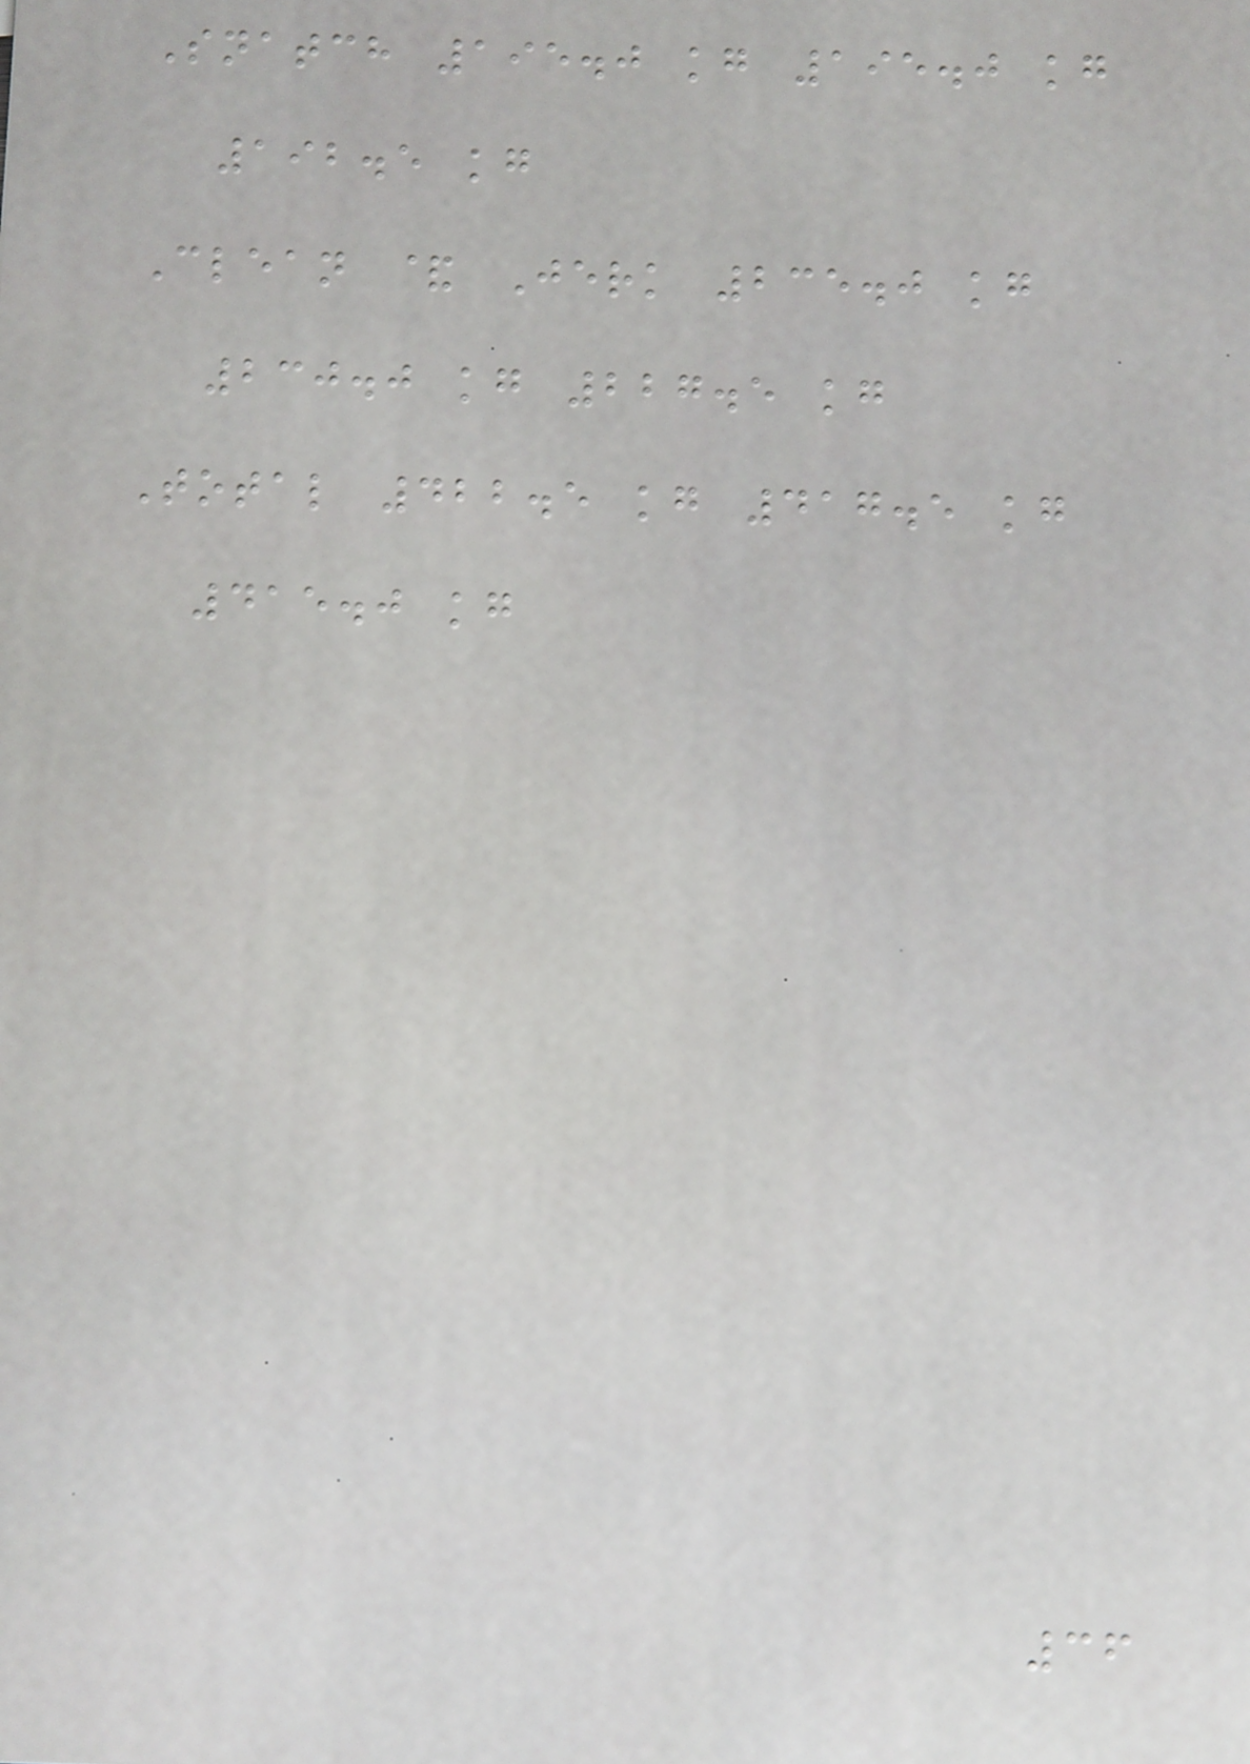Snatch 195.0 kg 195.0 kg
192.5 kg
Clean & Jerk 235.0 kg
230.0 kg 227.5 kg
Total 422.5 kg 417.5 kg
415.0 kg
36
